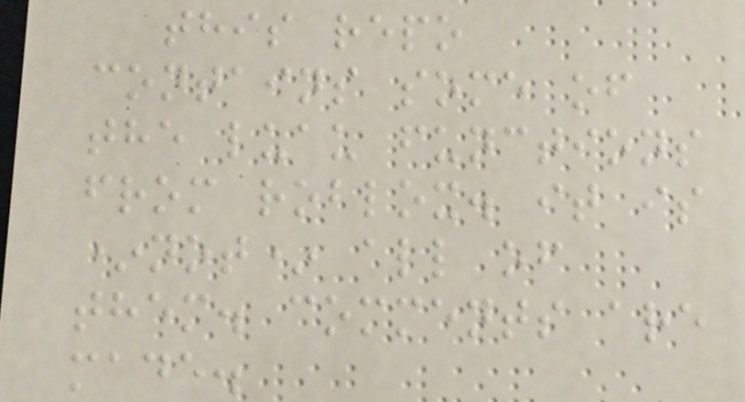this repo
contains some of
the luau functions
from roblox. it is
*not* all of
them. comments are
made.
